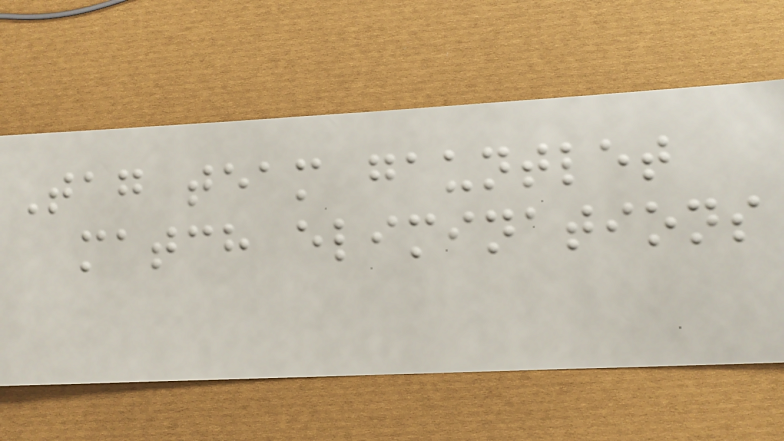Tag team gauntlet
match eliminations
